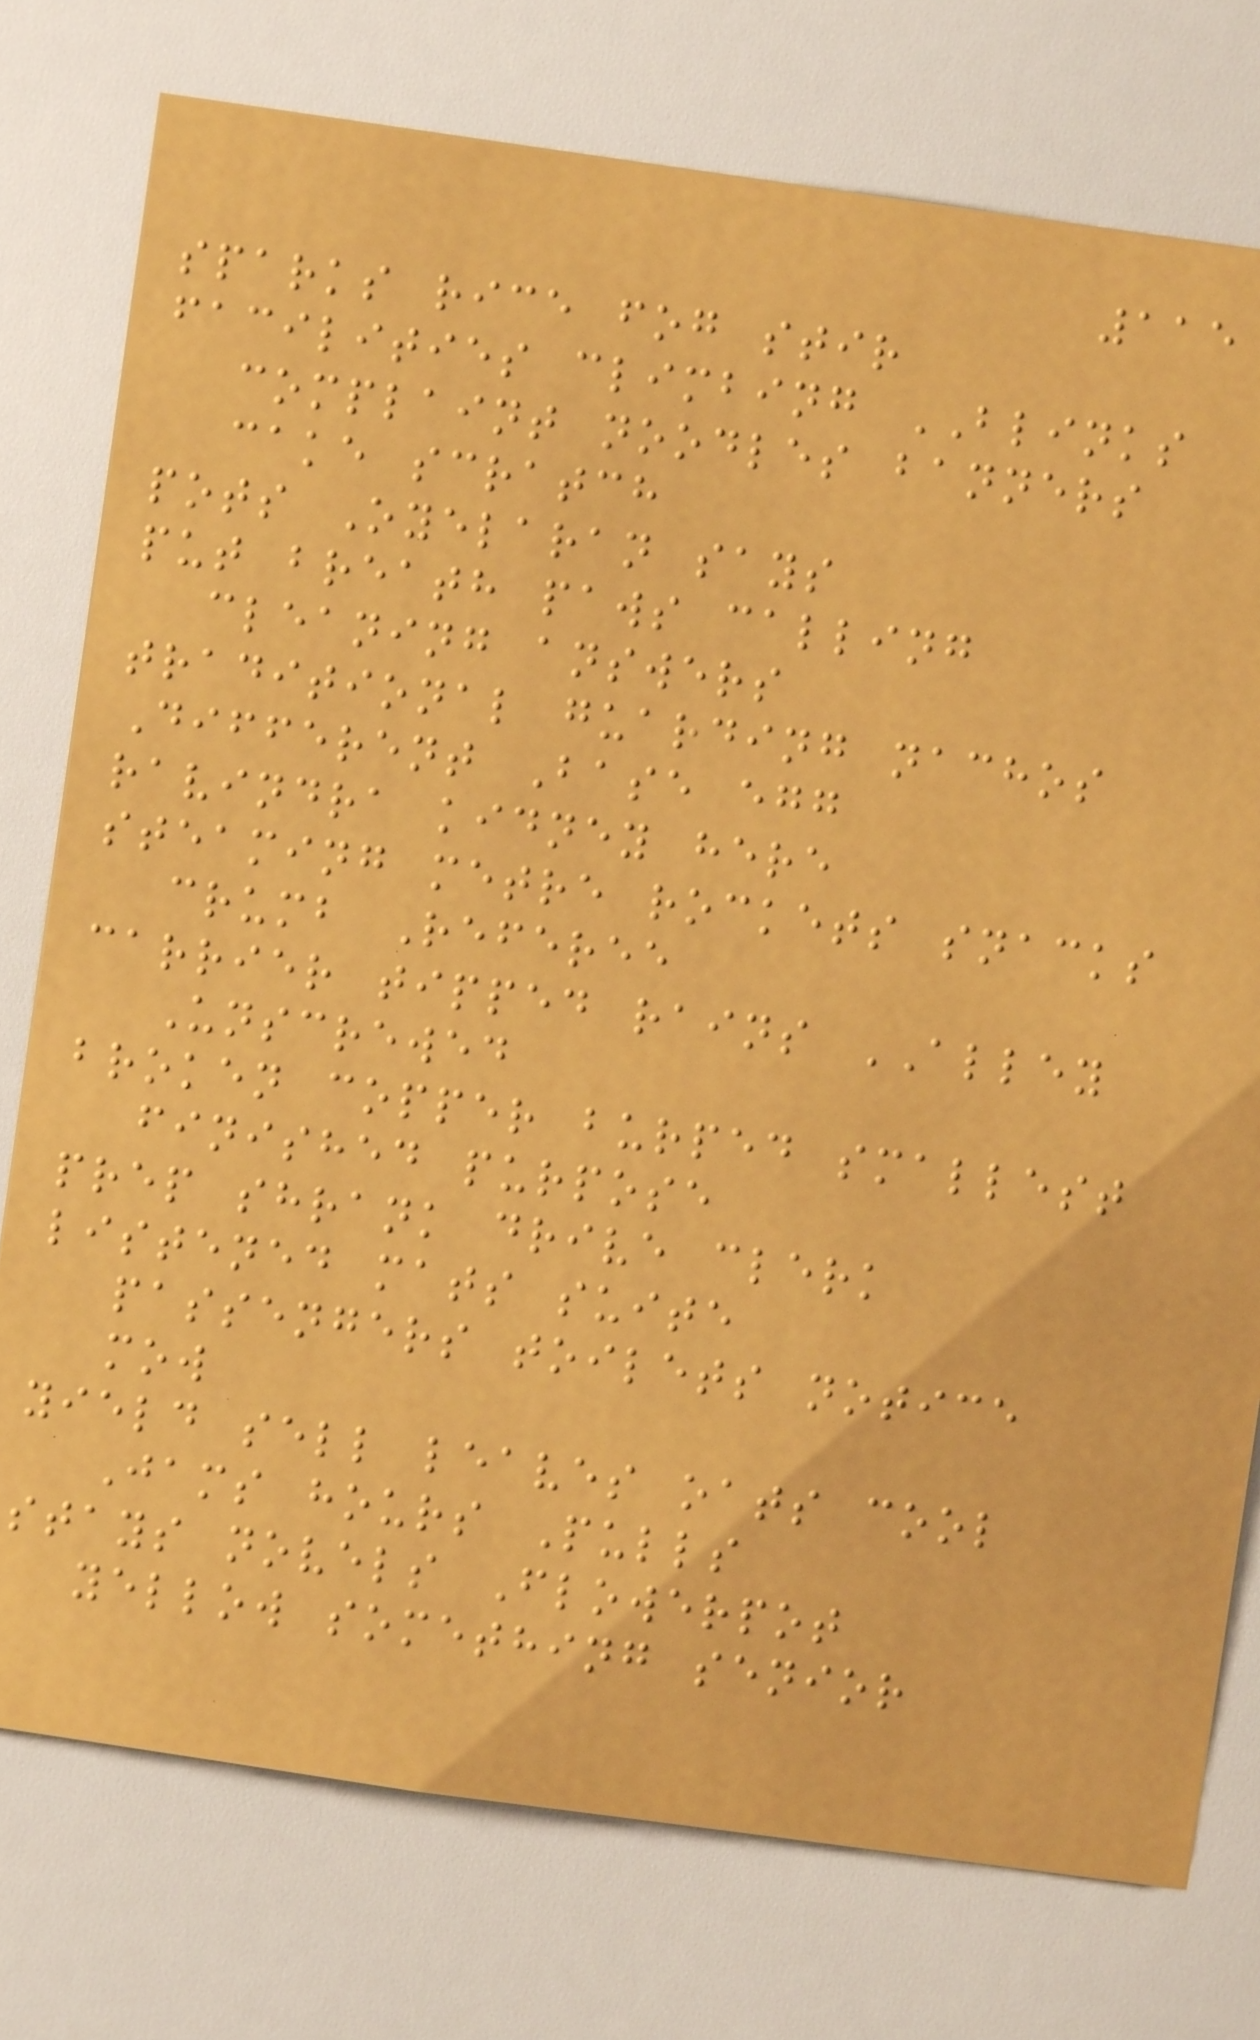115
sparks rice fog stir
facilities climbing BLINKS
complaint noodles banners
cake scratch
pots Oyelaran says
put breath paws calling
cleaning answers
traditional guarding nachos
Different Base egg
ravindra kidney here
steaming metre rockets snacks
crumb Referee
carrier tipped rains ALLEY
Unscrewed
broken copper burped smallest
finished purpose
prep shrank drive clerk
listened mats suite
passengers toilets notice
mow
yield sell leaves oats cool
Jams hours Pulls
stays novels Flowerpot
yellow something senior
